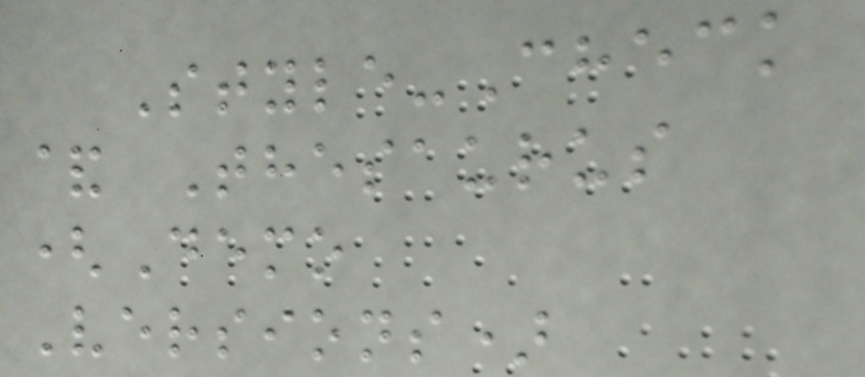Style-Check
& Thesaurus
(Demo
Versions)
